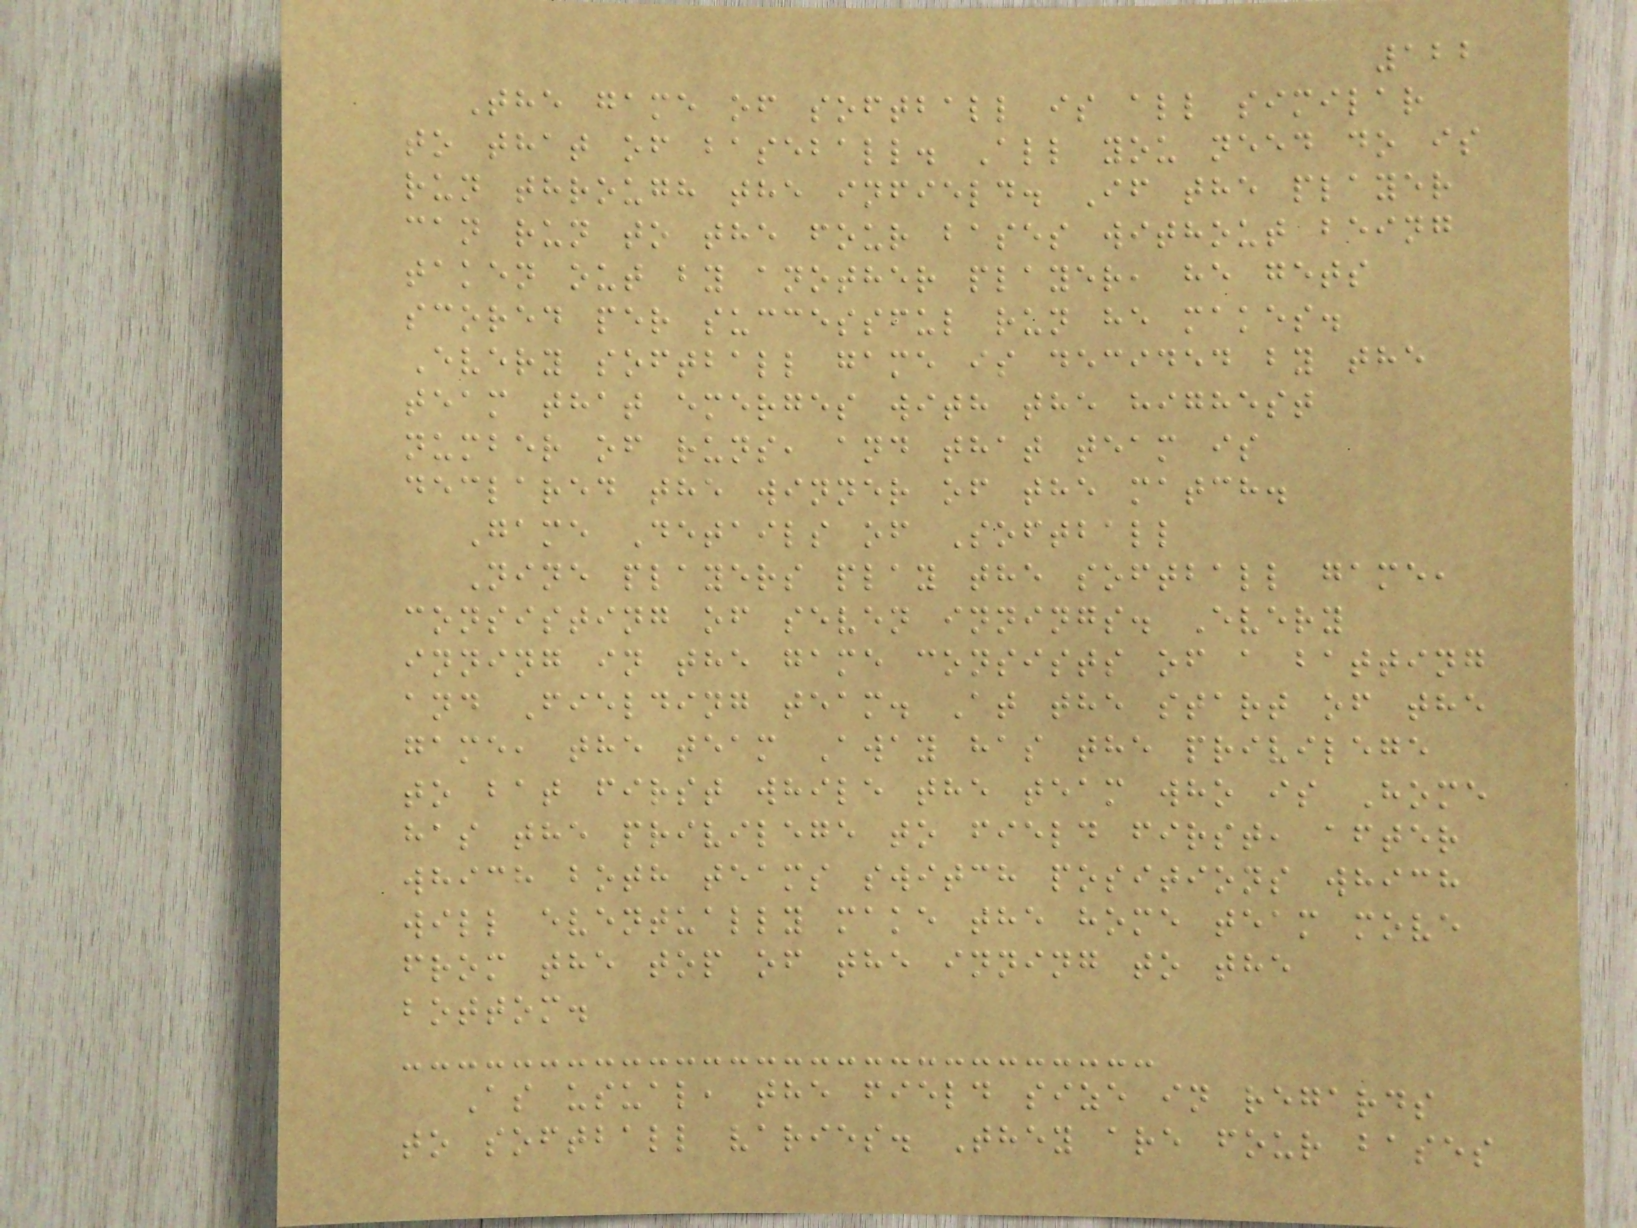122
The game of softball is all similar
to that of baseball. All you need do is
run through the infield. If the player
can run to the four bases without being
taken out by another player, he gets
scored per successful run he makes.
Every softball game is decided by the
team that emerges with the highest
number of runs, and that team is
declared the winner of the match.
Game Details of Softball
Nine players play the softball game,
consisting of seven innings. Every
inning in the game consists of a batting
and Fielding team. At the start of the
game, the team Away has the privilege
to bat first while the team who is Home
has the privilege to field first, after
which both teams switch positions which
will eventually make the home team move
from the top of the inning to the
bottom.
As usual, the field size in regards
to softball varies. They are four bases
